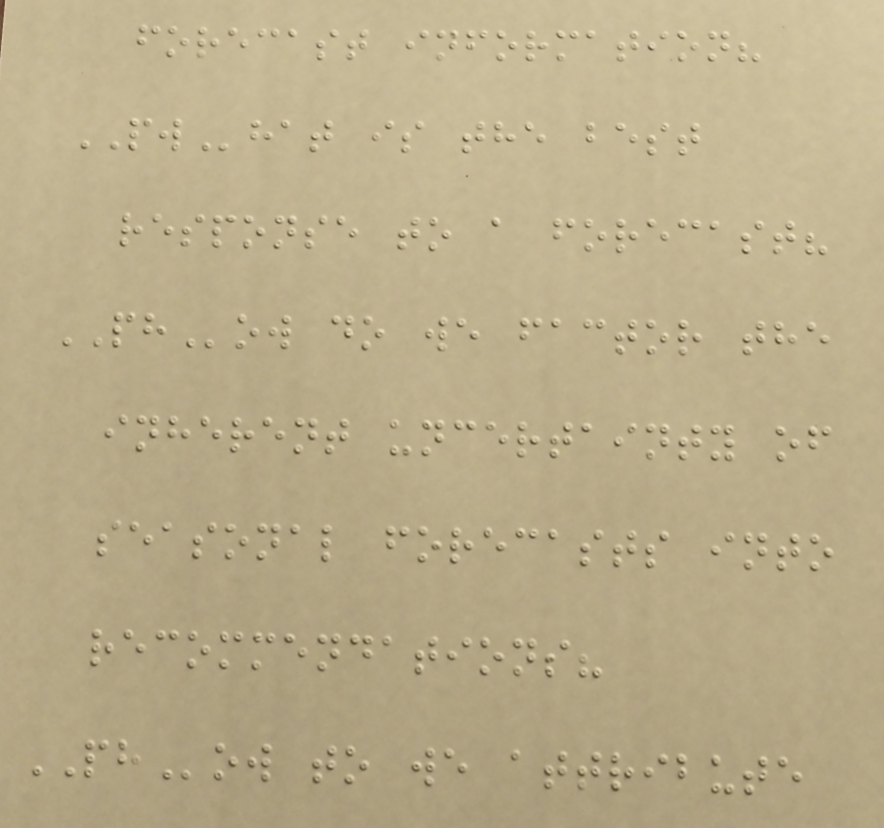forecast information?
PWhat is the best
response to a forecast?
PHow do we factor the
inherent uncertainty of
seasonal forecasts into
recommendations?
PHow to we attribute
